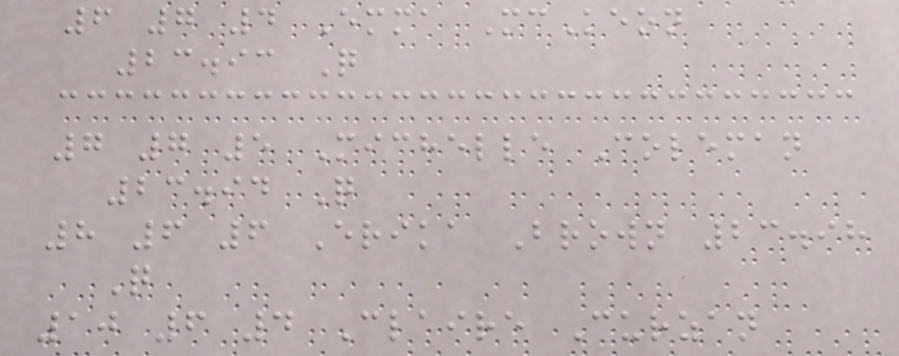6 7 4 Emma McKeon
23.93 Q
7 7 5 Michelle Coleman
23.94 Q
8 6 6 Erika Brown 23.98
Q
10 6 4 Claire Curzan
